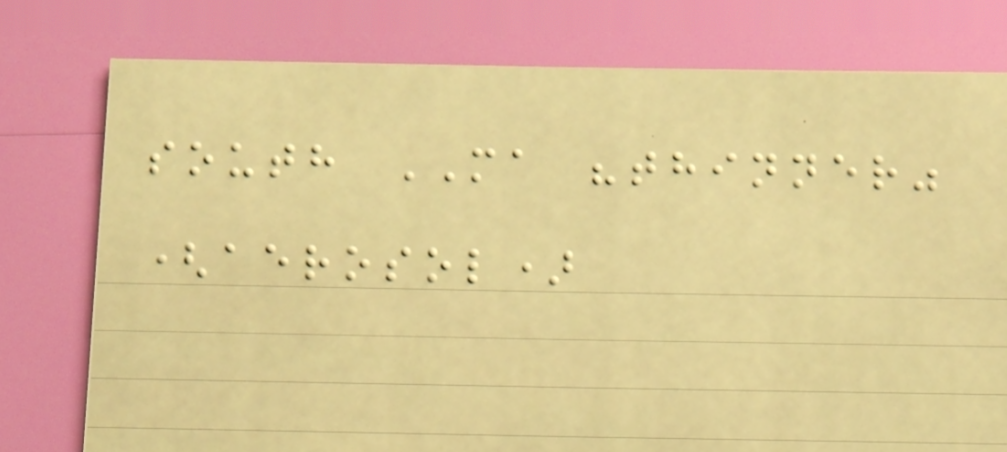south MA "thinner"
(aerosol)
